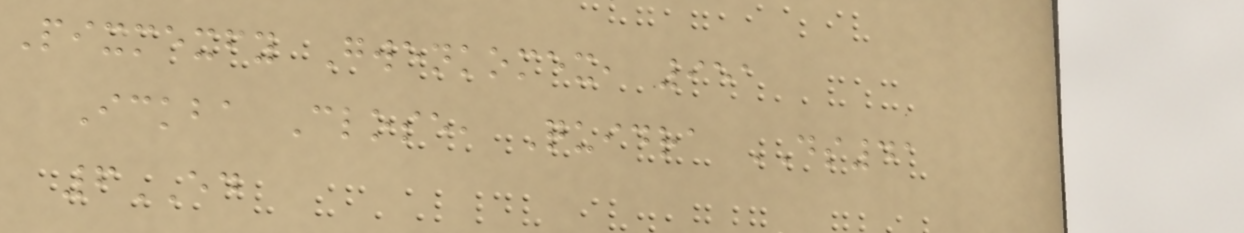Pixmexfy Gwenkomex, 951
Ickba Close, Quidra DS41
6ED
